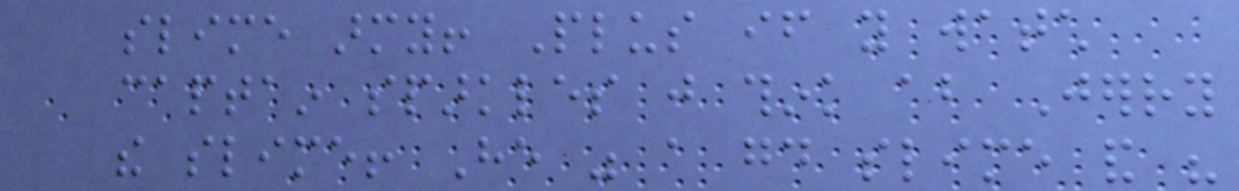slime army! Plus if you watch
captain sparkles just think about Jerry
the slime! He was a good slime and his
